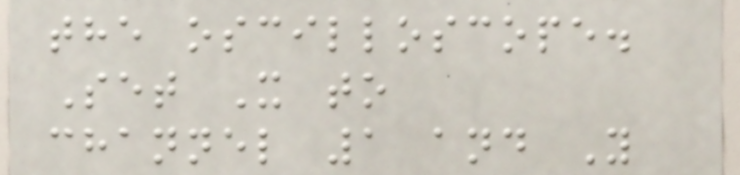the oscilloscope.
Set X to
channel 1 and Y
